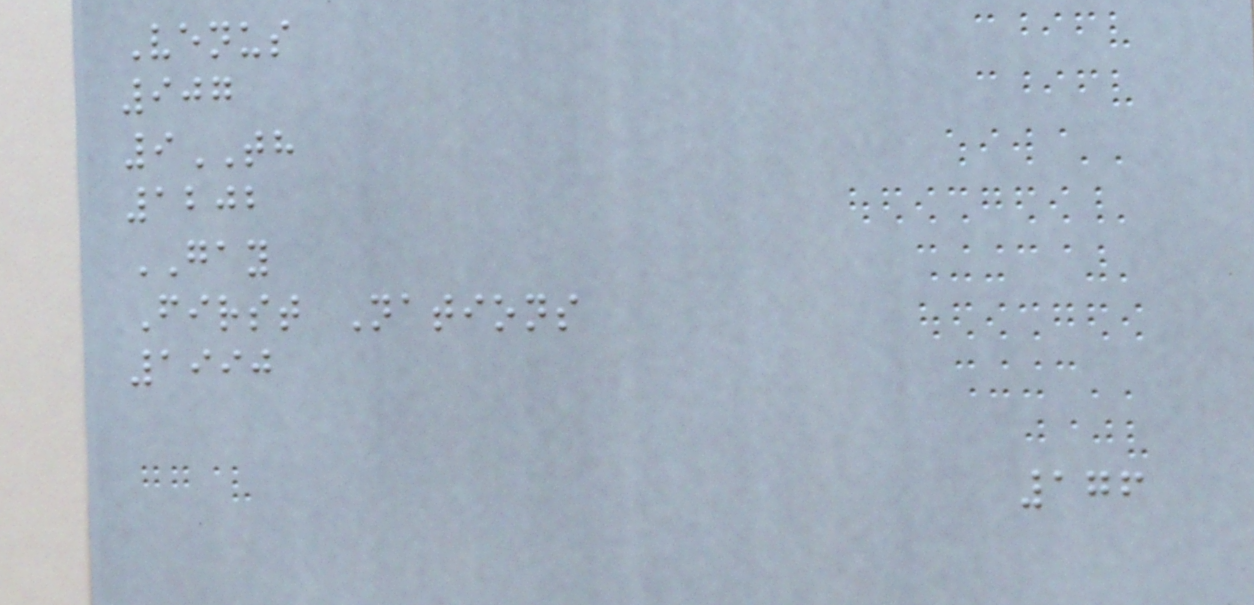Venus
907
9TH
1202
GAY
First Nations
1990
176
